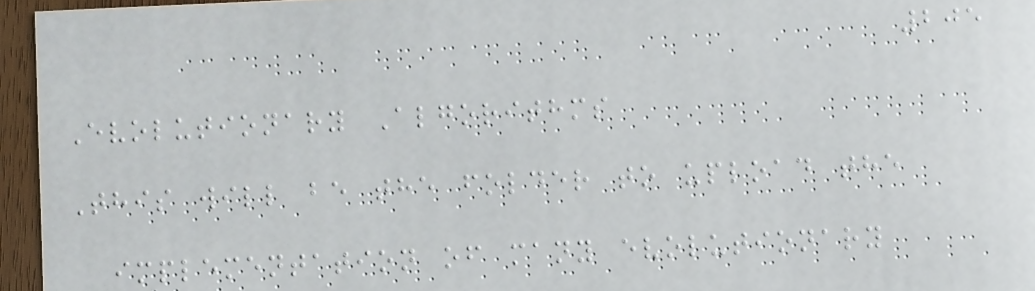205
Evolutionary Algorithms
This will be the folder to upload the
implementation of many evolutionary
